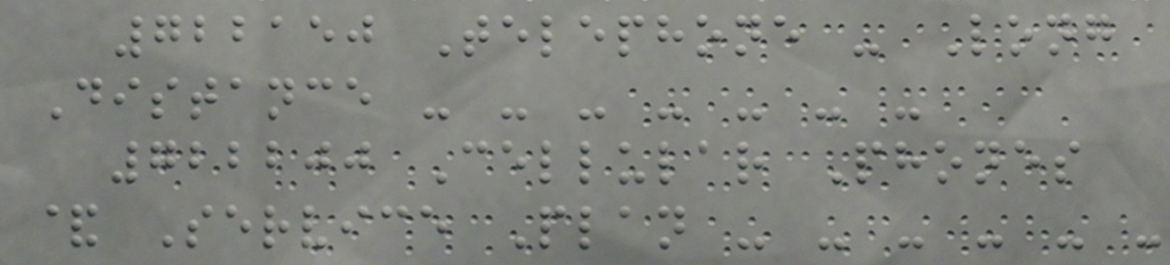722150 Telephone - Long
Distance - - - - - - -
722200 Cellular Phones
& Service Plan - - - - - -
